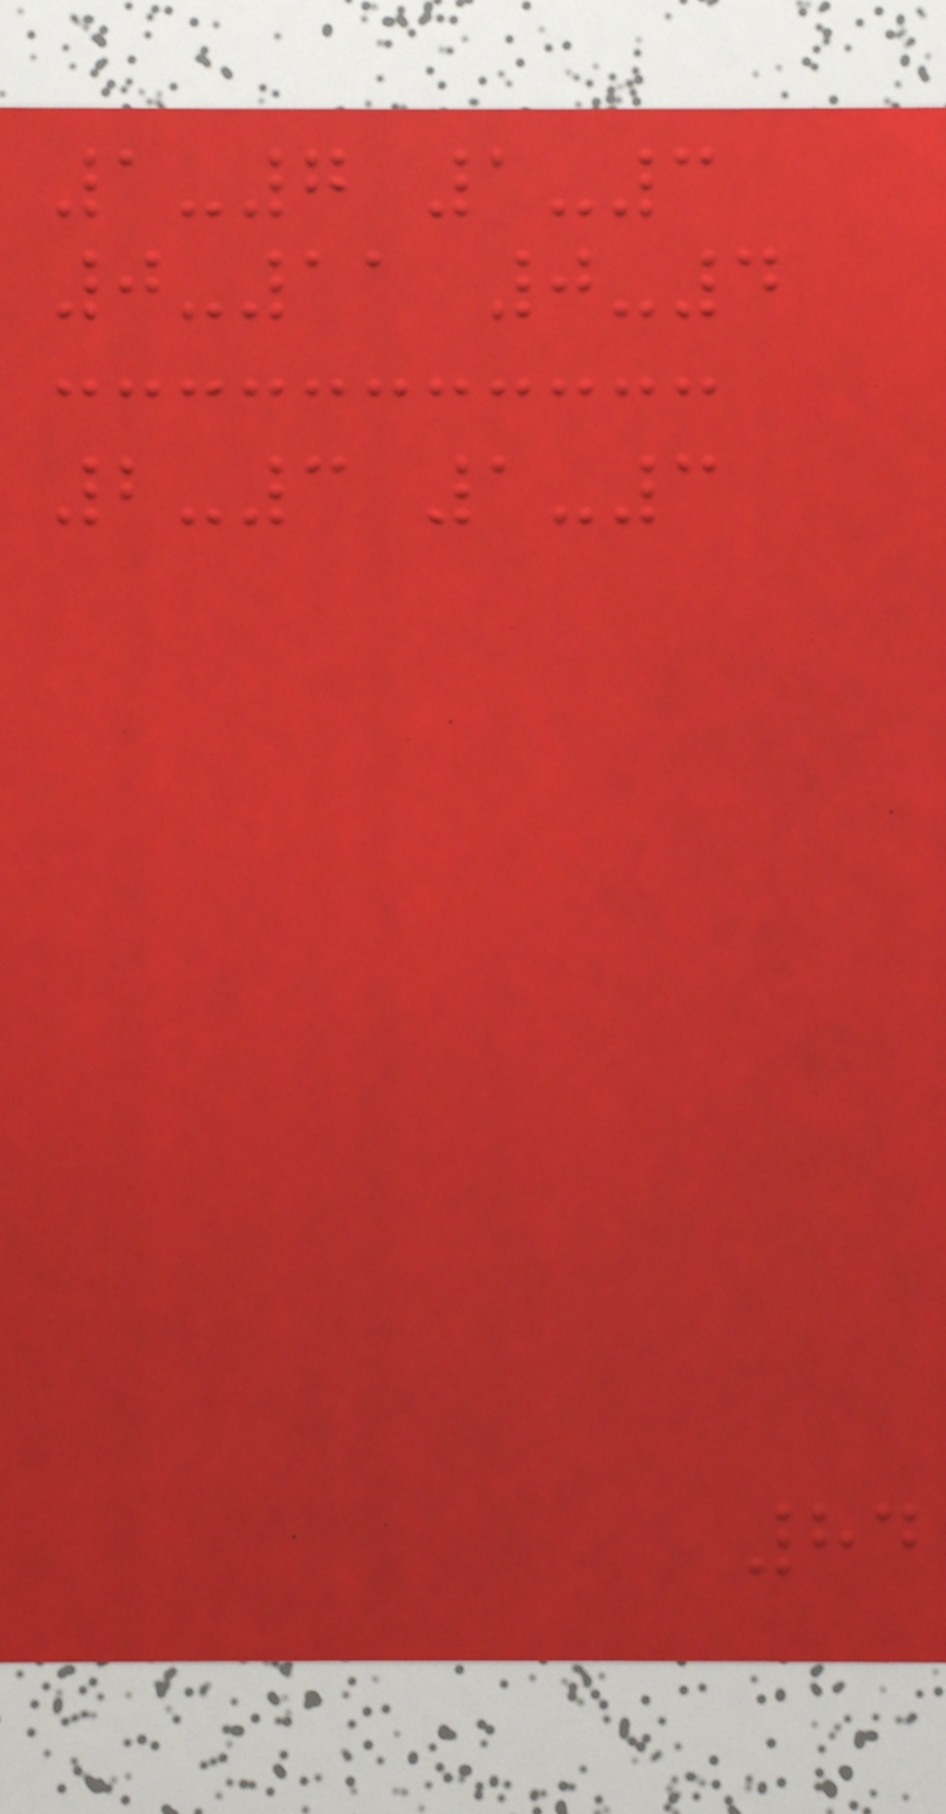1-7 1-3
0-11 0-4
2-3 1-3
84
